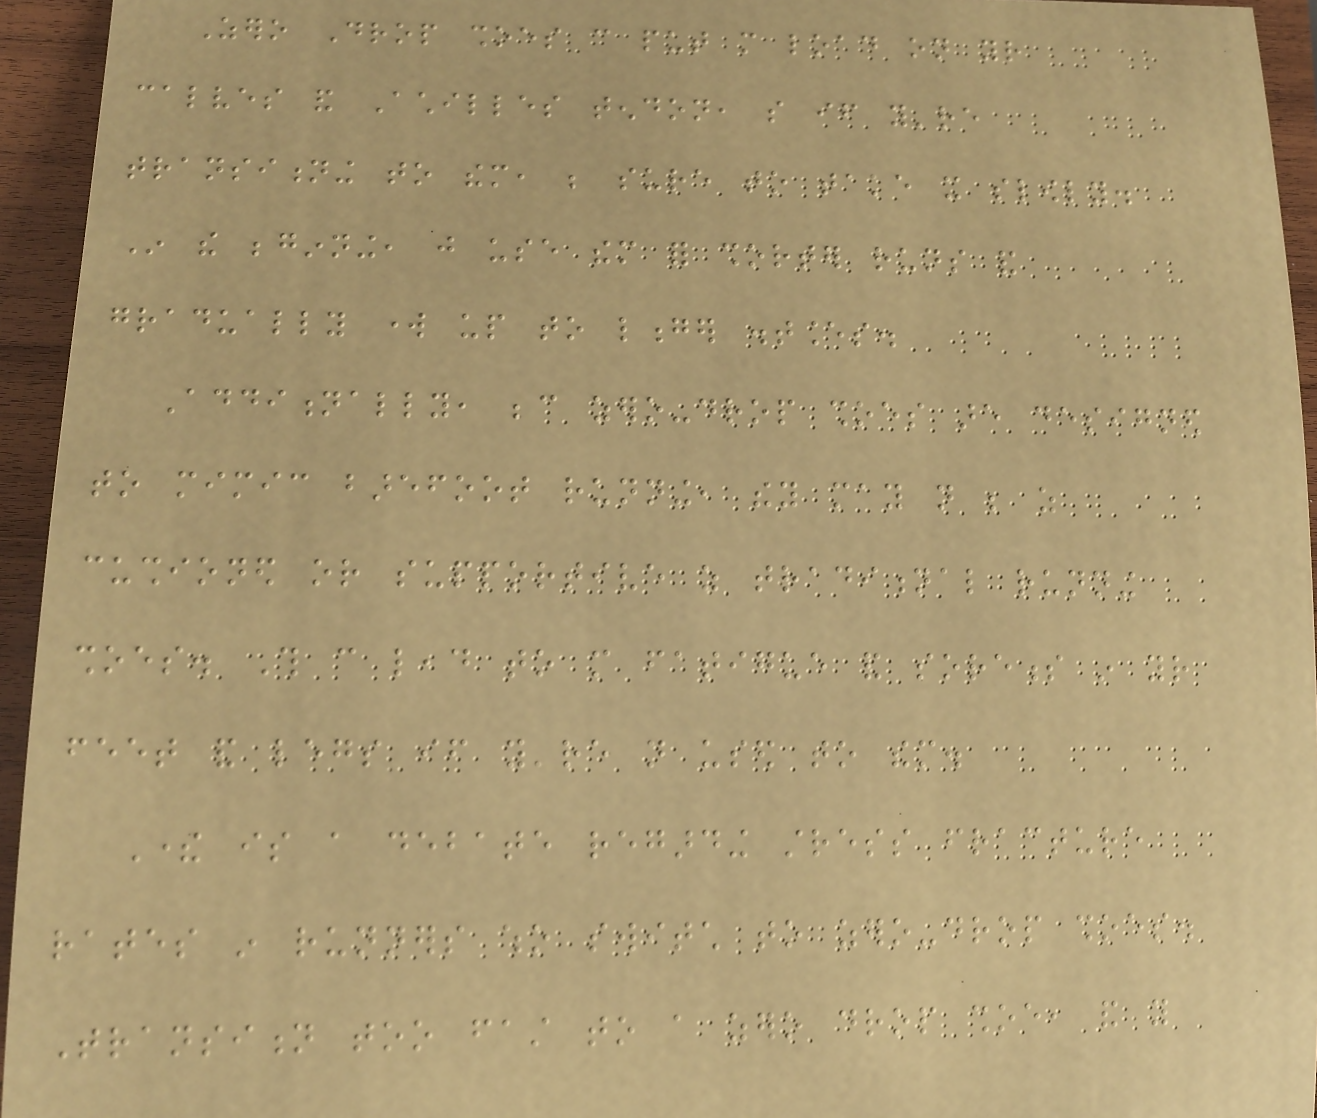Zero Drop shoes can put more load on your
calves and Achilles tendon, so if you're
transitioning to them, be sure to take it slowly.
In the beginning, just use them for shorter runs and
gradually work up to longer distances.
Additionally, because zero-drop shoes are designed
to mimic barefoot running, they may not be as
cushioned or supportive as traditional running
shoes. This can lead to more fatigue and soreness in your
feet and legs if you're not used to them.
There is a debate regarding stress fracture
rates in runners who switch to zero-drop shoes.
Transition too fast to a zero drop shoe, and you
